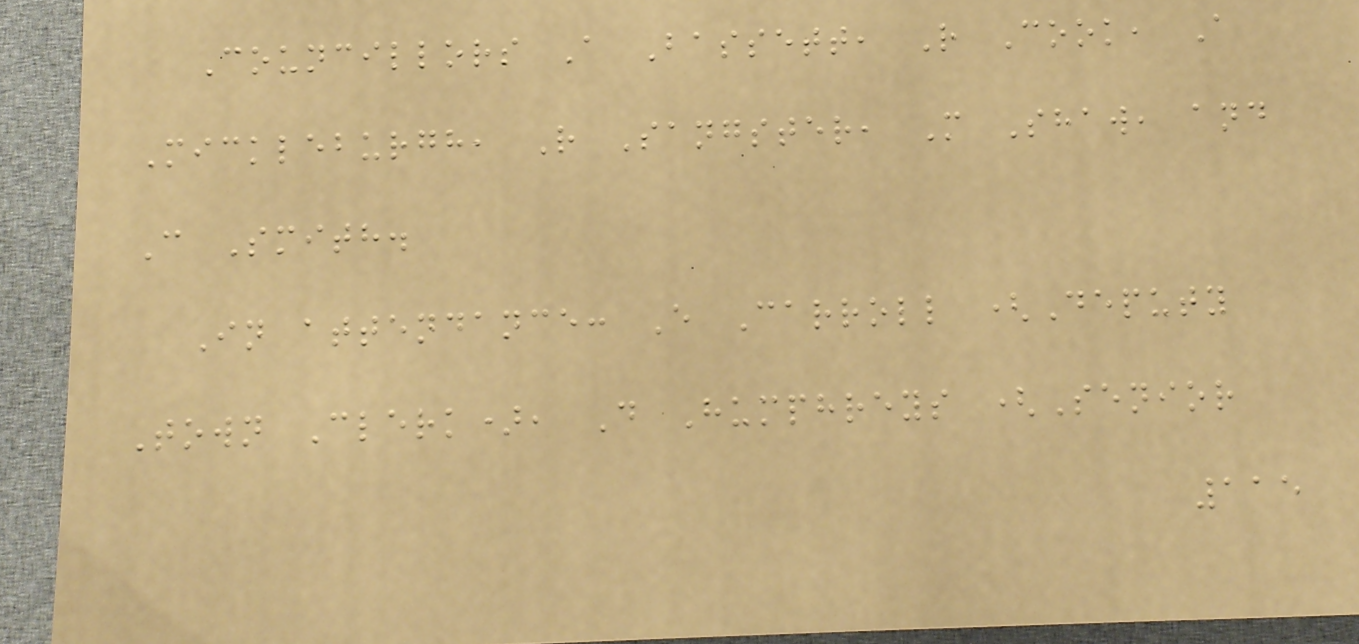Councillors A Bassett, R Cook, A
Mickleburgh, R Sangster, M Shaw, and
C Smith.
In attendance: E Carroll (Deputy
Town Clerk), D Humphreys (Senior
115
